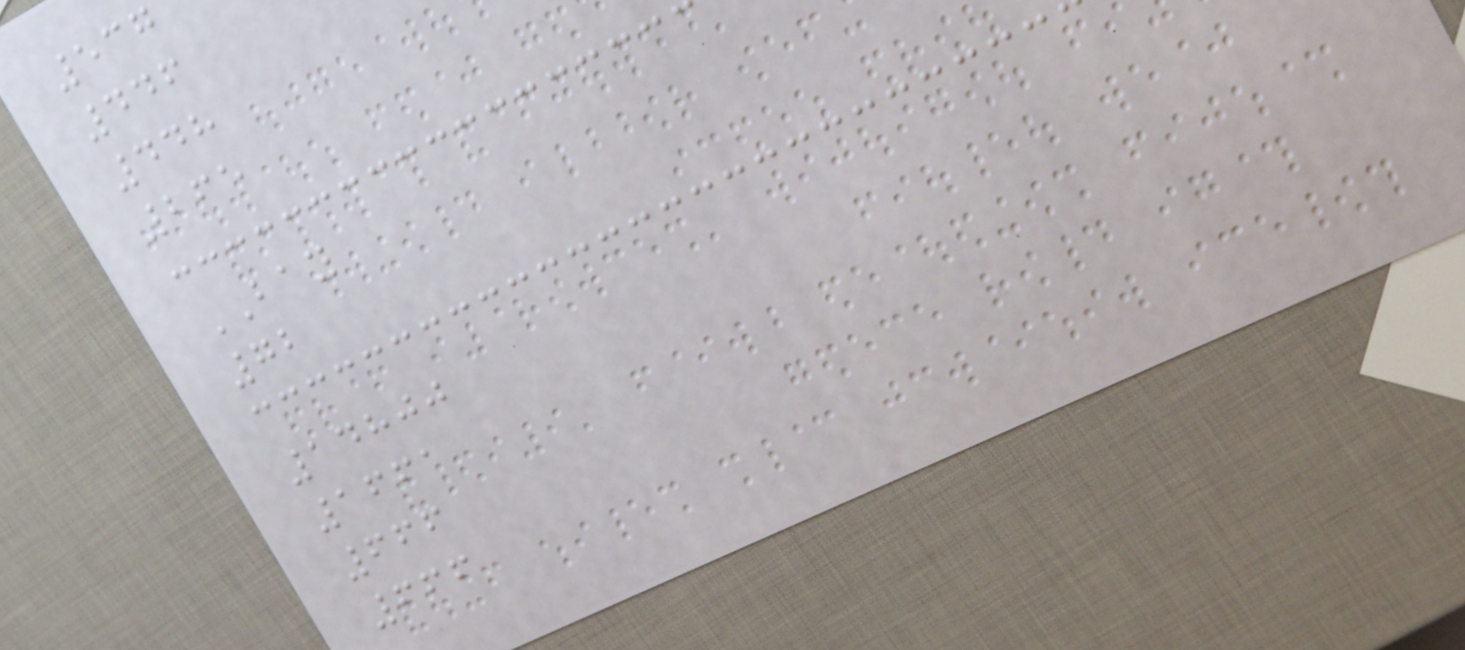537
446
448
265
BAY
72
14800
1661
666
666
